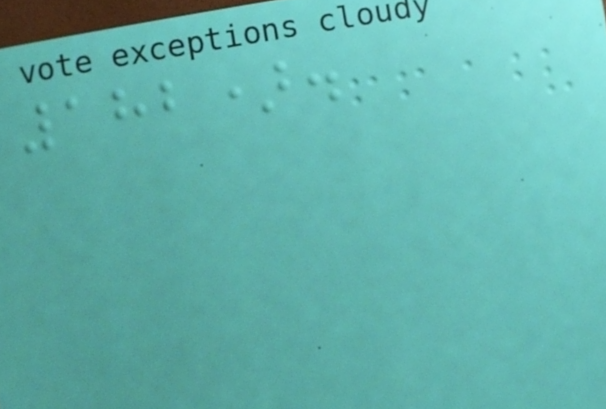182).
